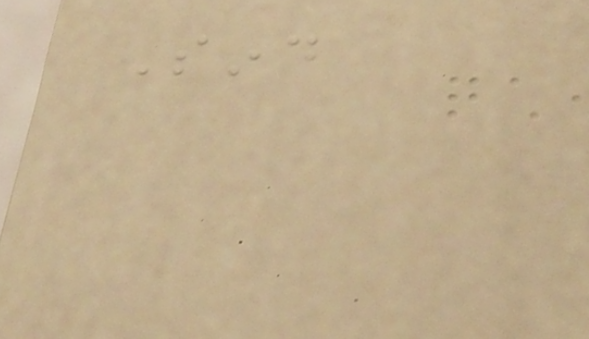Sind
